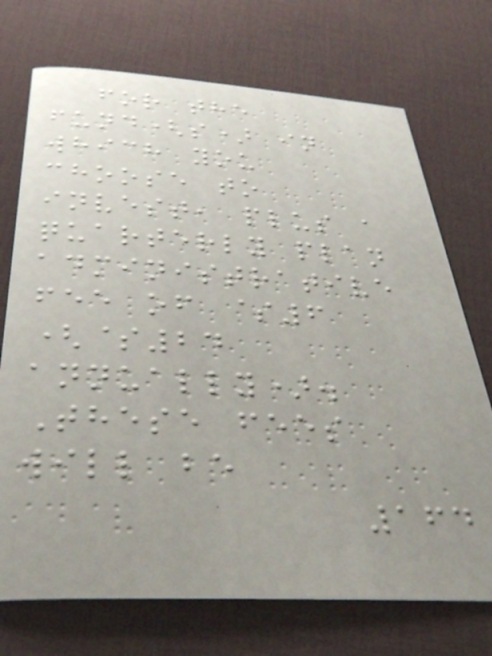for the
fund(s) in
which you
choose to
invest, plus a
quarterly plan
administrative
fee of $6
($24
annually).
These fees
will be
164
